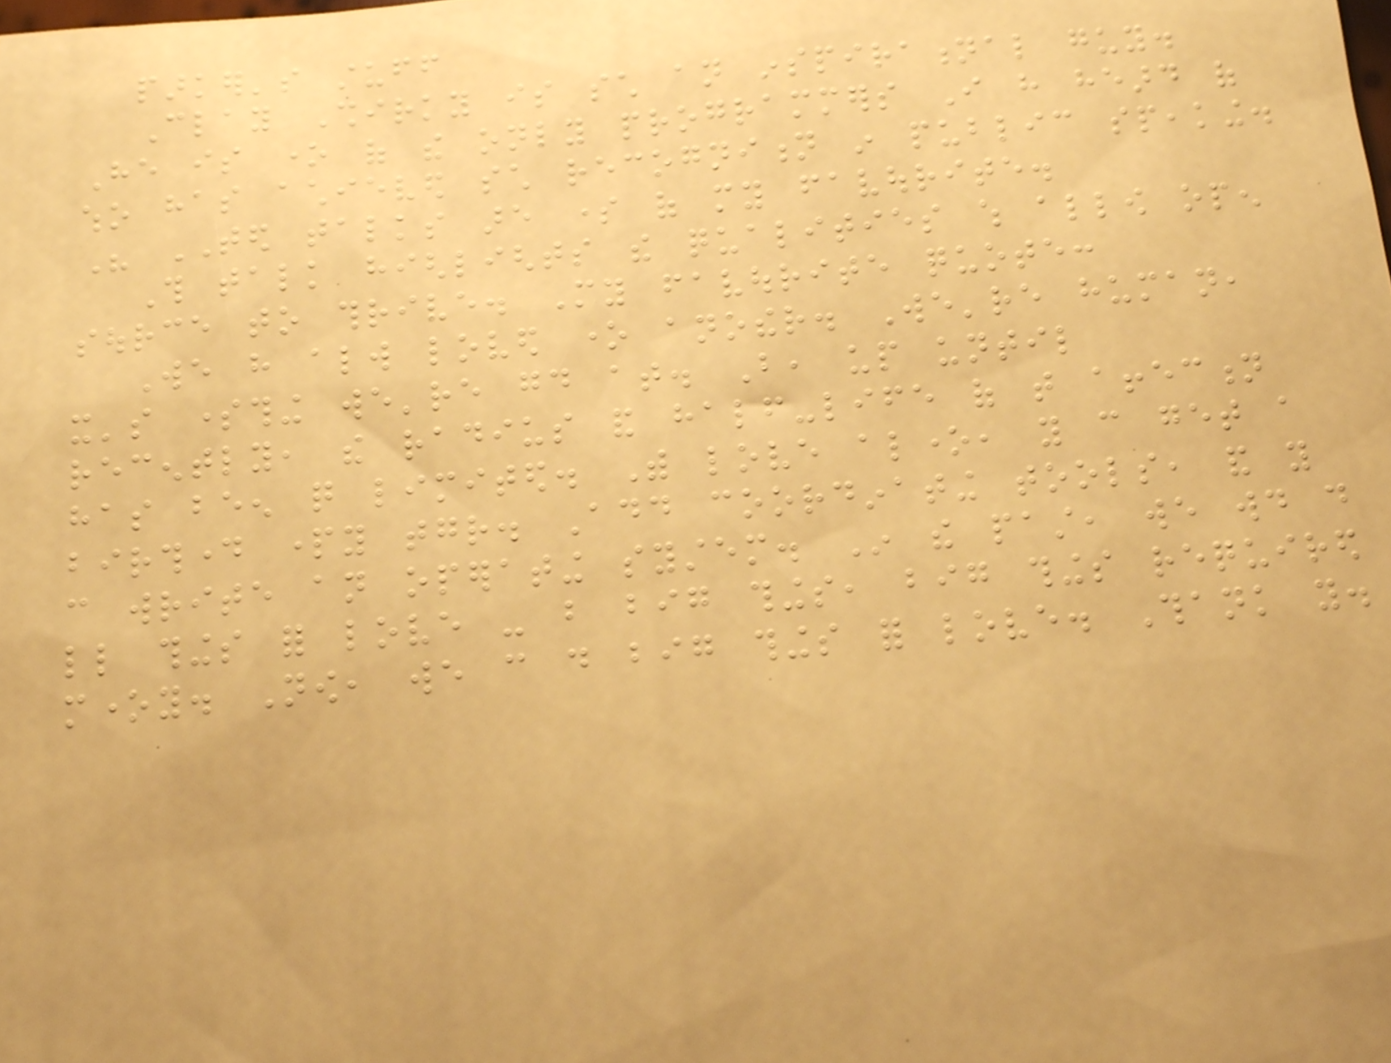parker's stuff
Clay Shirky is such an inspirational guy.
He is one of the only programmers I have heard of
who has achieved such recognition in public speaking.
His TED talks are some of my favourite.
This talk highlights the qualities which allow open
source to thrive. My favourite quote:
We have always loved one another. We're human,
it's something we're good at. But, up until
recently, the radius and half-life of that affection
has been quite limited. With love alone, you can get a
birthday party together. Add coordinating tools, and you
can write an operating system. In the past, we would do
little things for love - but big things, big things required
money. Now, we can do big things for love. Thank you.
